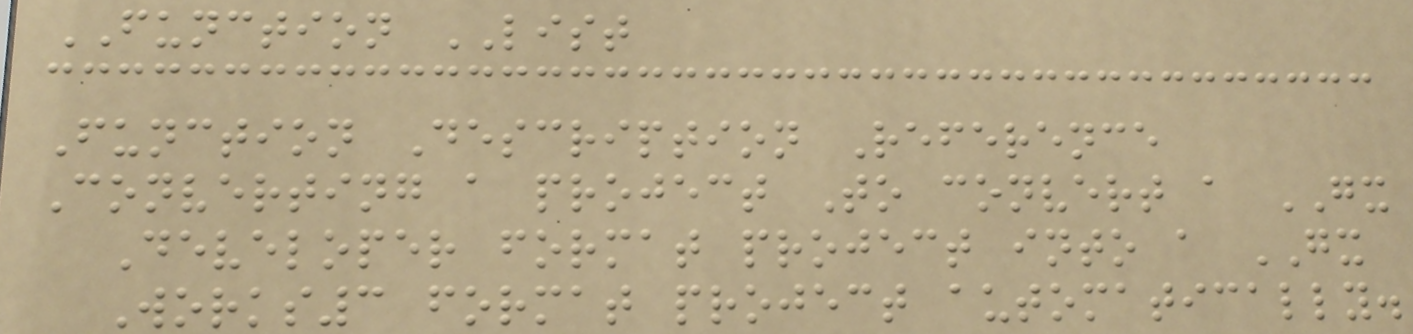FUNCTION LIST
Function Description Reference
Converting a project To convert a GX
Developer format project into a GX
Works3 format project automatically.
